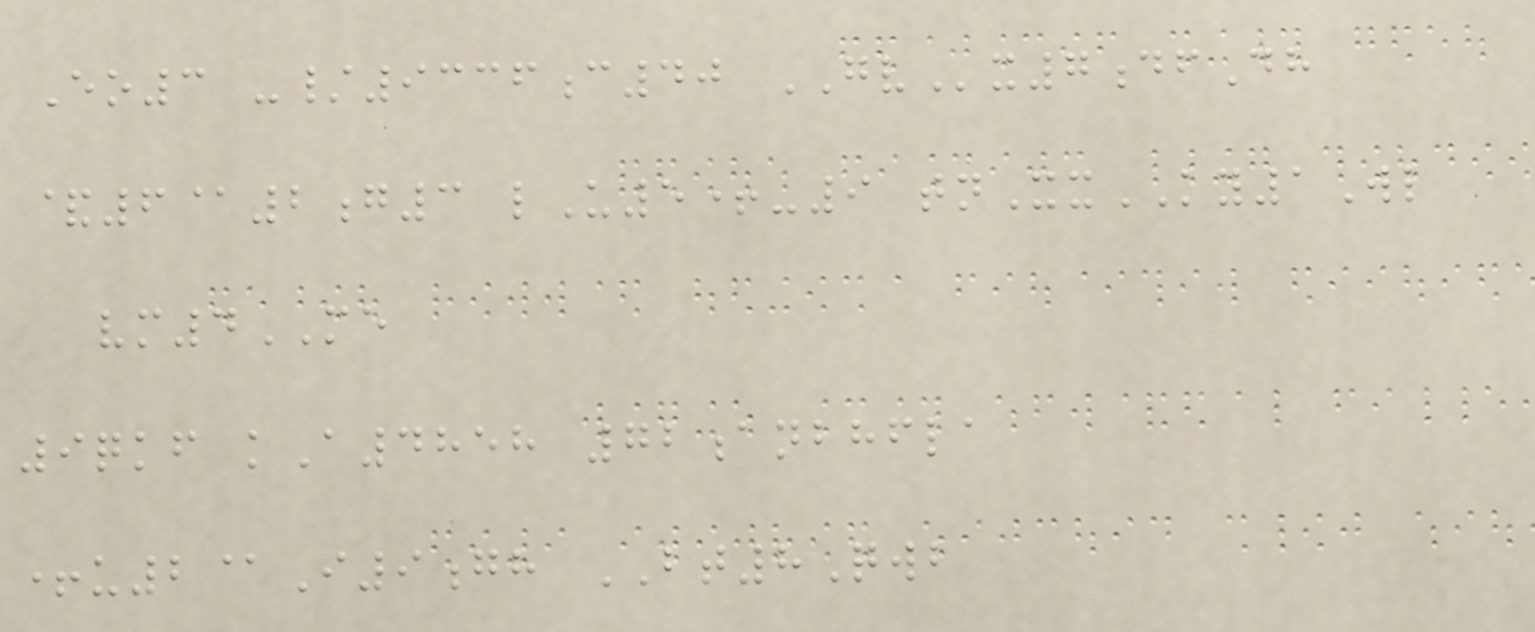Eo3 -/9336c40 GVx7dfDh
&6@2g3 lU5+-9 tnXxKY1Wl
vm4ME
9qkf kA4858 72anbhfla
+u2@I9gh BT8Qwb
